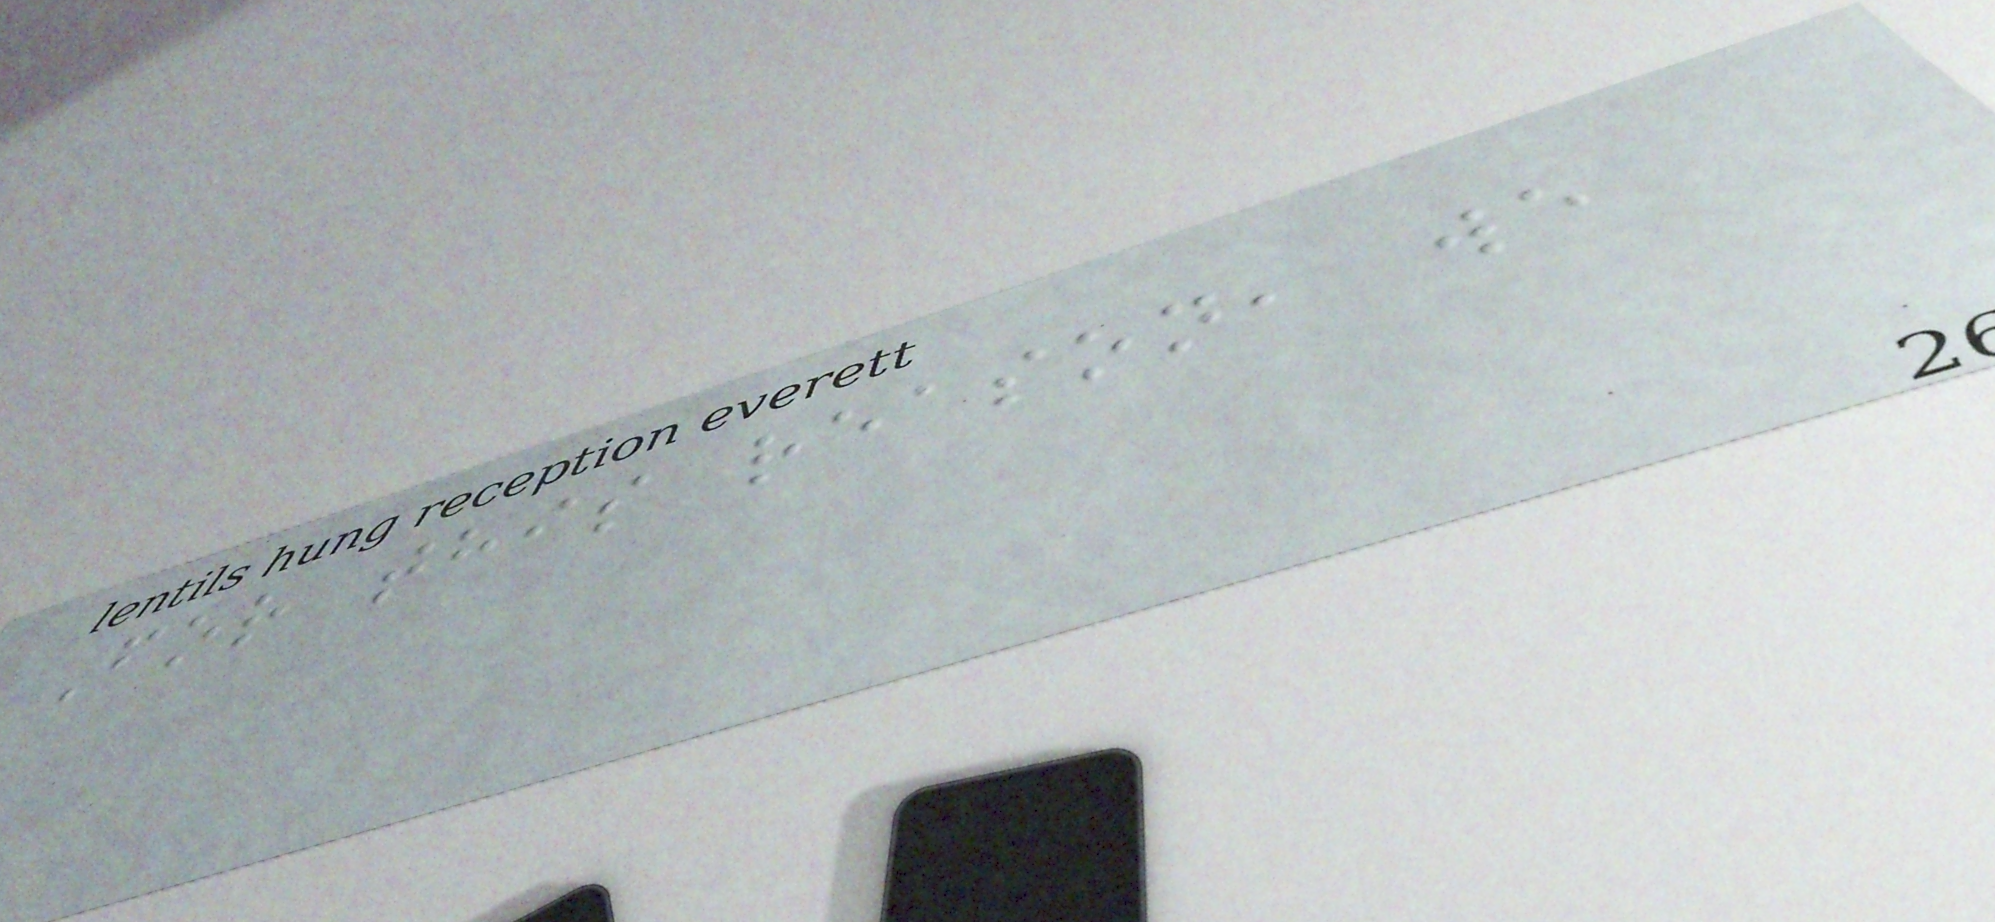For this reason, we
